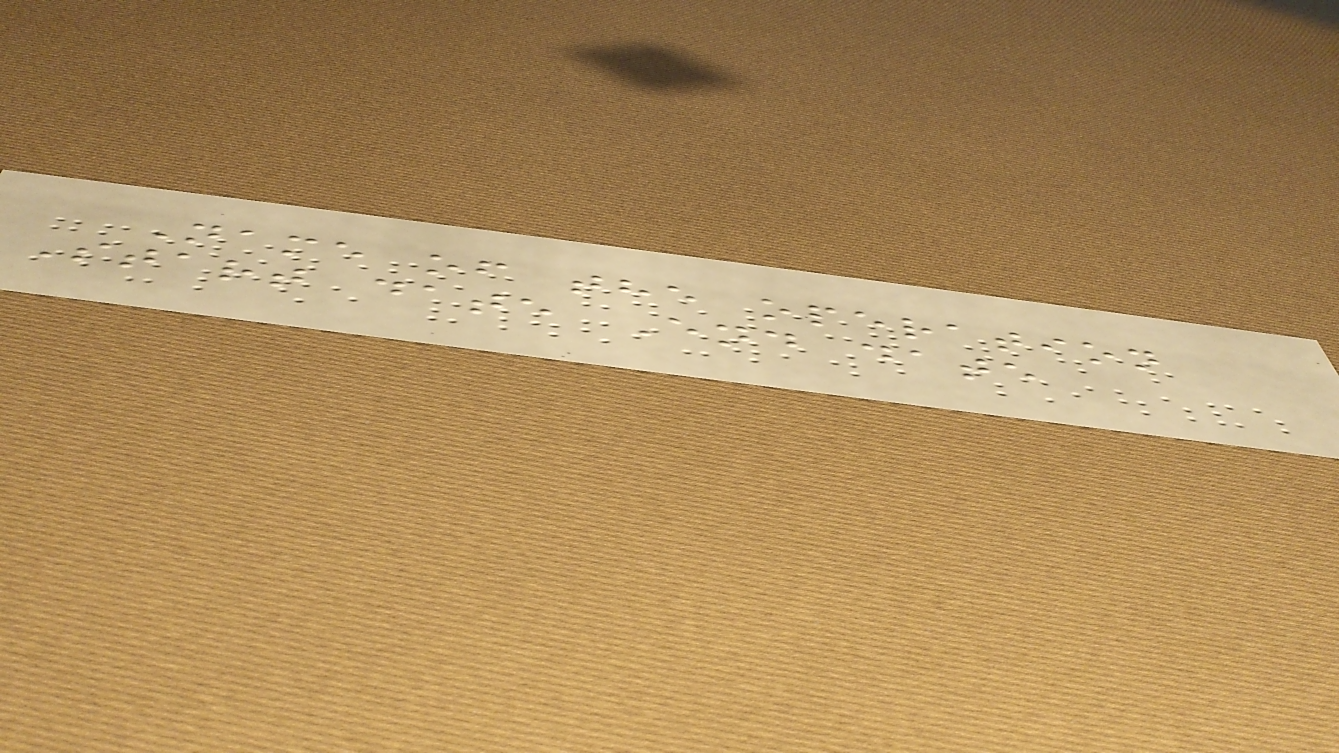Name of the operation
Start date End date
